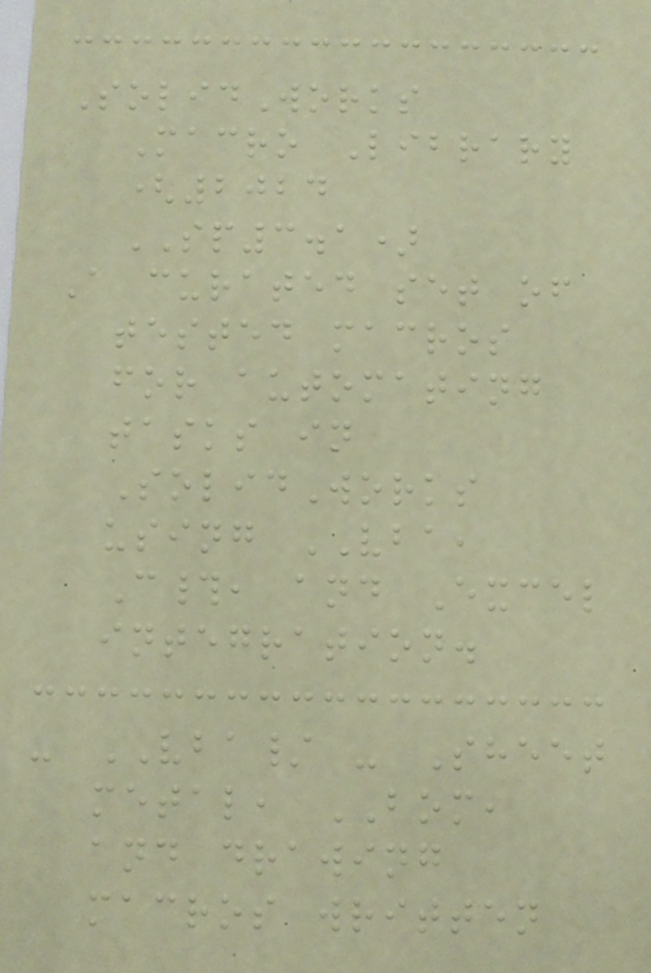SolidWorks
Macro Library
(2024
SP3.1)
A curated set of
tested macros
for automating
tasks in
SolidWorks
using VBA,
C#, and Excel
integration.
- VBA/ - Sheet
metal, BOM,
and drawing
macros written
